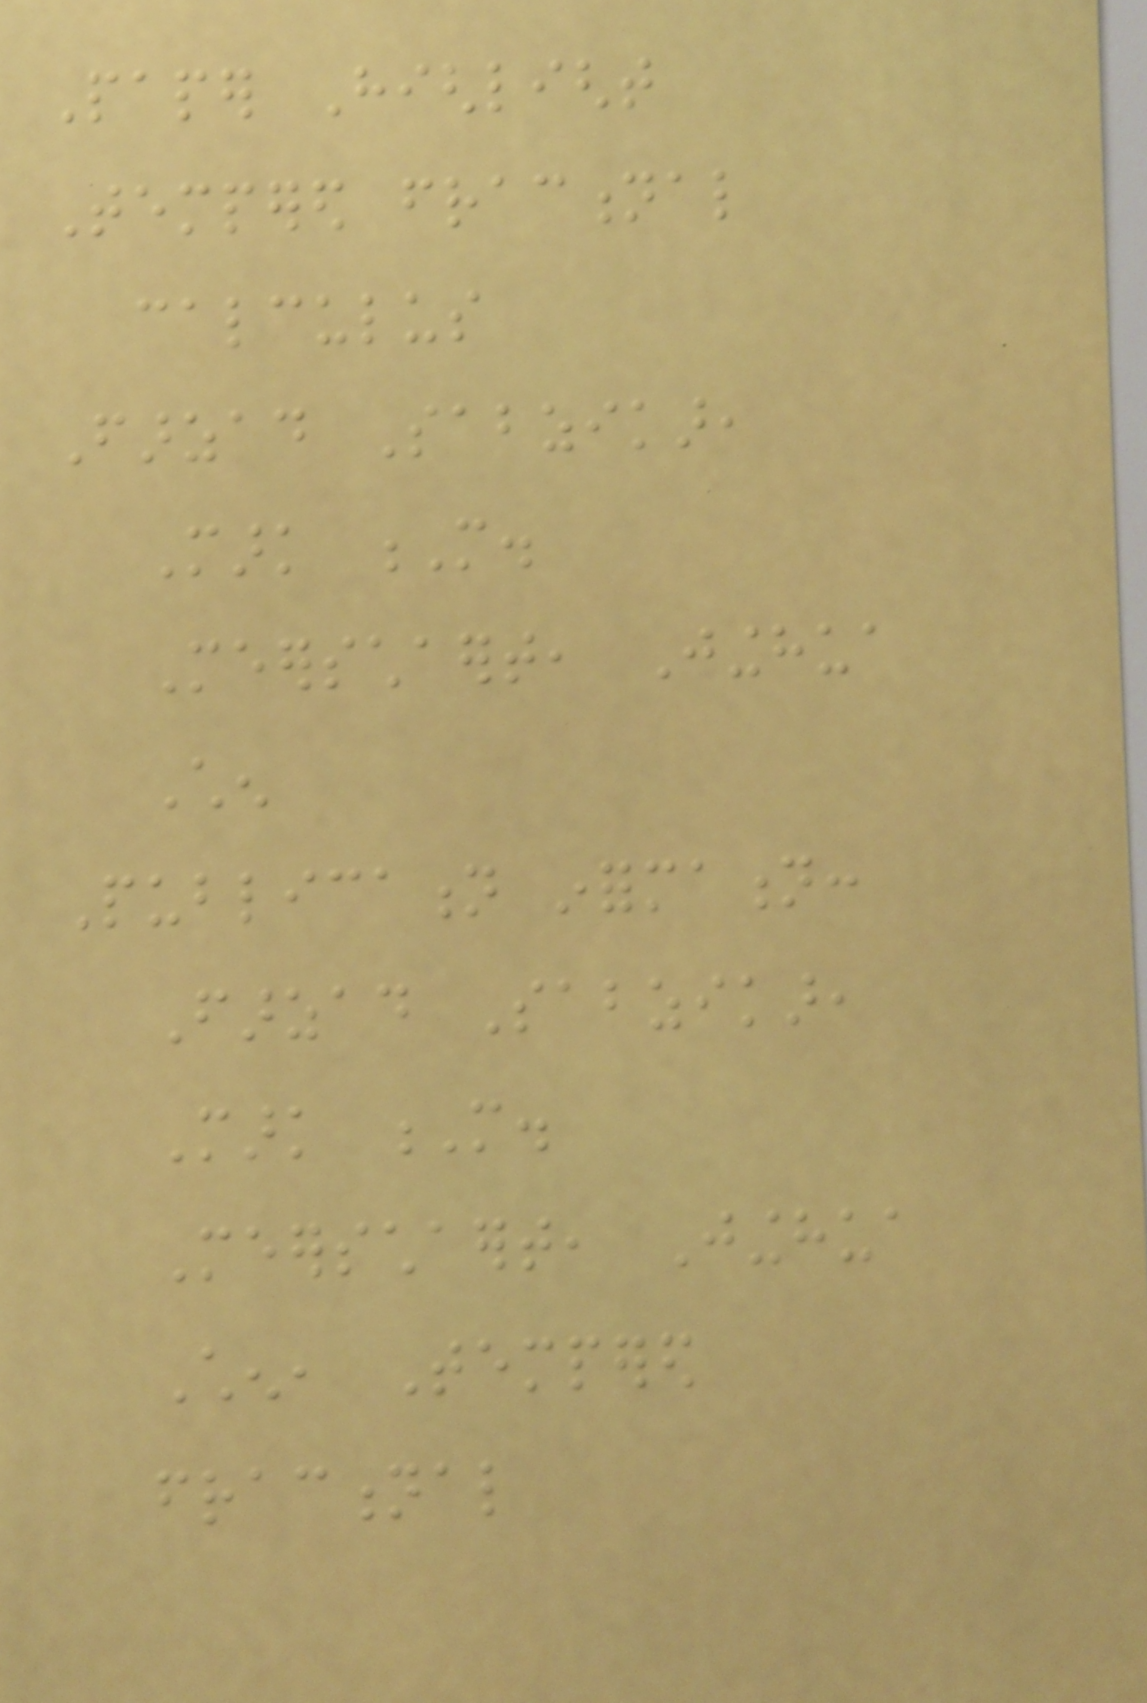Paper Highlight
Tempered fractional
calculus
Farzad Sabzikar,
Mark M.
Meerschaert, Jinghua
Chen
Publication information:
Farzad Sabzikar,
Mark M.
Meerschaert, Jinghua
Chen, Tempered
fractional
